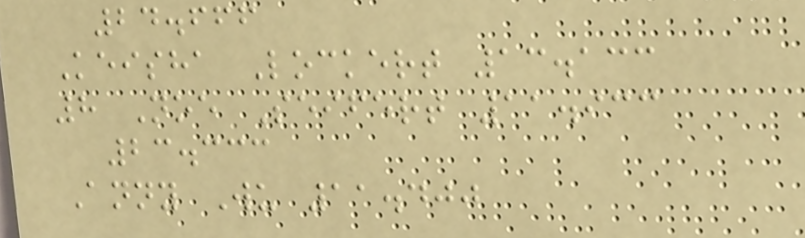24.666
Keisha Lockert 13.133
8 Noe Seifert 11.933
23.333
Anny Wu 11.400
